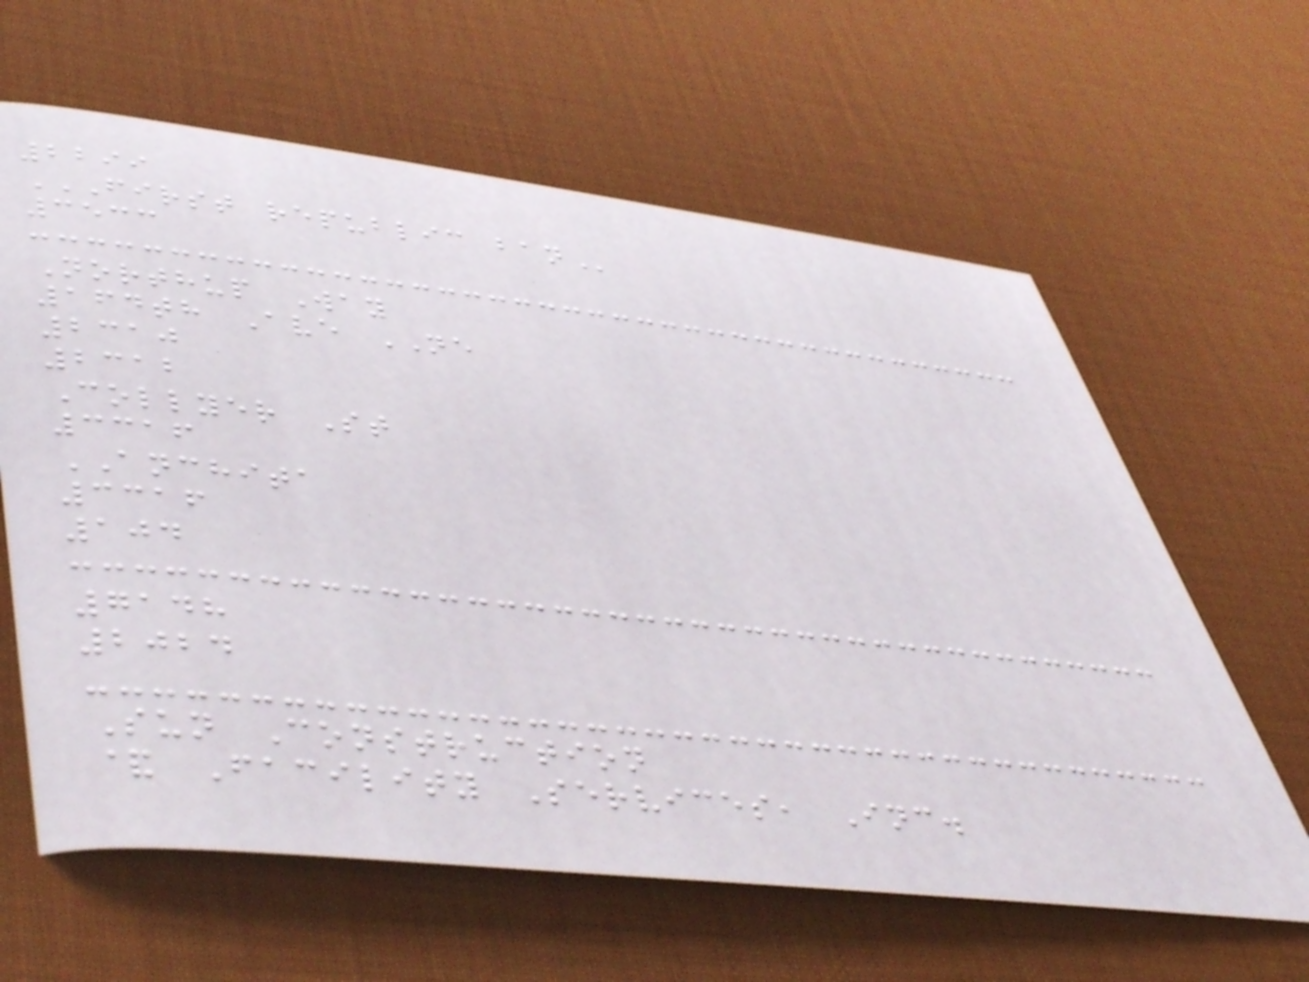2299
FIRST REPUBLIC BAN
3533
Northup Way
164th Ave NE
2310
2312
Collyer St
3316
ANCHITA
3316
104
7148
2024
Sun Construction
& Facility Services, Inc.
